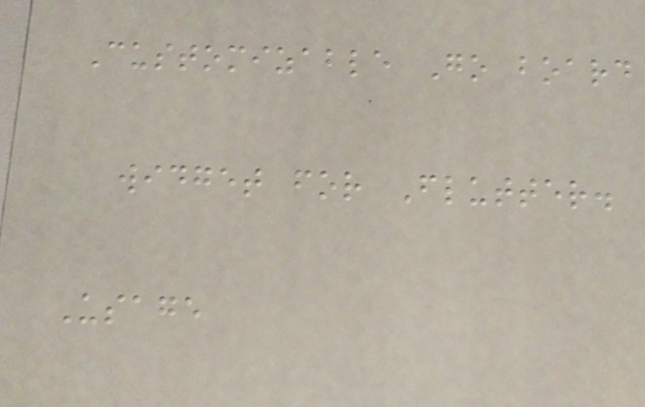Customizable Go board
widget for Flutter.
Usage
